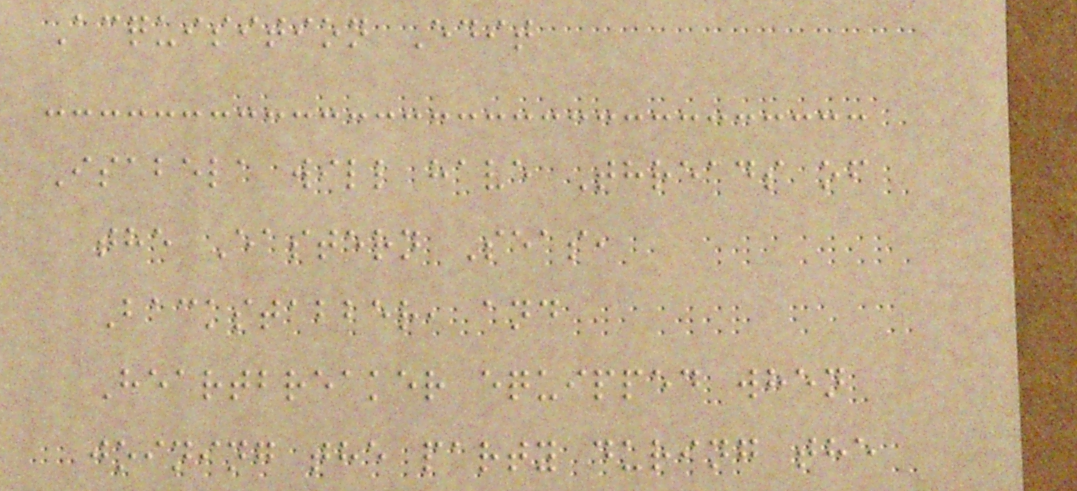Acquisition Edit
Isabela will have Threads of
the Eastern Seas,
Backstabber, and
Heartbreaker equipped when
joining the party during the
